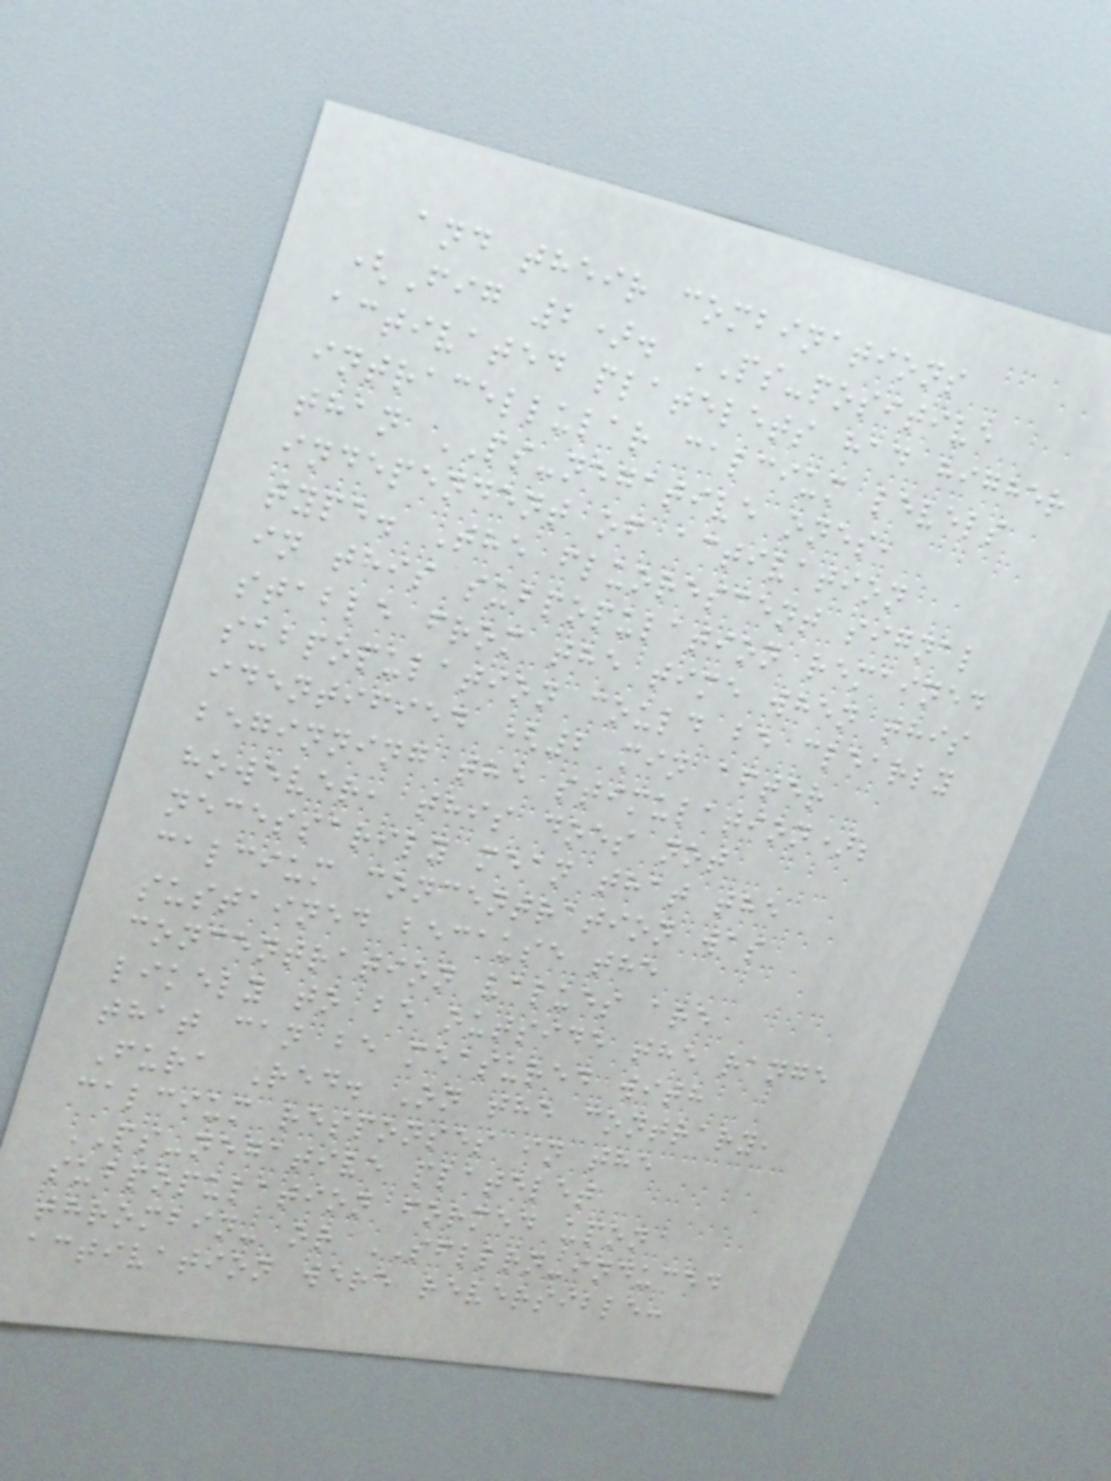and their combinations
(Fig 2). PS-positive
activated platelets had higher
intracellular calcium levels
than PS-negative ones,
independent of activation
type. The fluorescent signal
in this subpopulation remained
stable from the time when this
subpopulation could be clearly
identified (2 min after
beginning the stimulation);
however, this does not
necessarily mean that the
calcium concentration was
sustained because the
concentration values are
likely to be outside the range
that can be measured with
Fura Red. On the contrary,
calcium responses in the
PS-negative platelet
subpopulation formed upon
thrombin- or SFLLRN-induced
activation were reversible:
